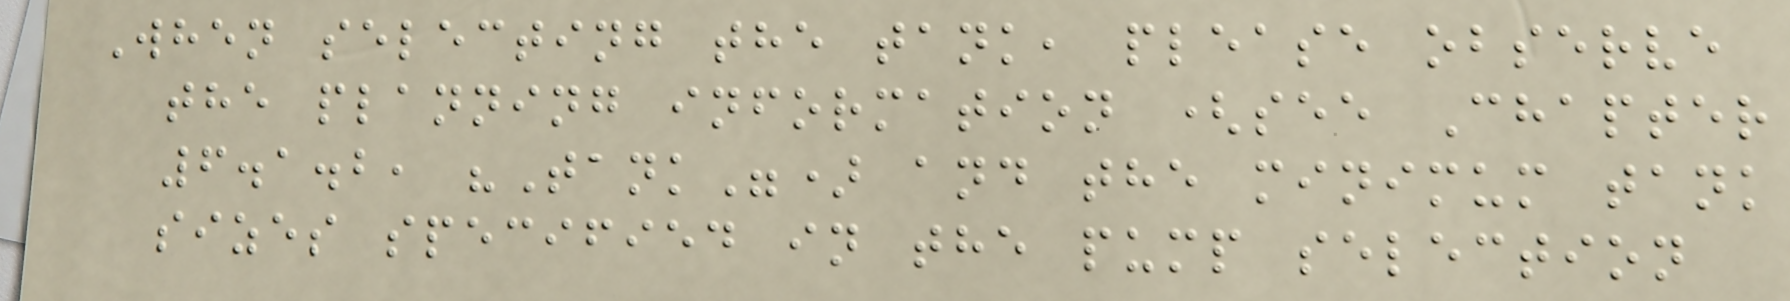When selecting the tank, please observe
the planning information (see Chapter
6.1.2, "Tank") and the minimum tank
sizes specified in the pump selection
